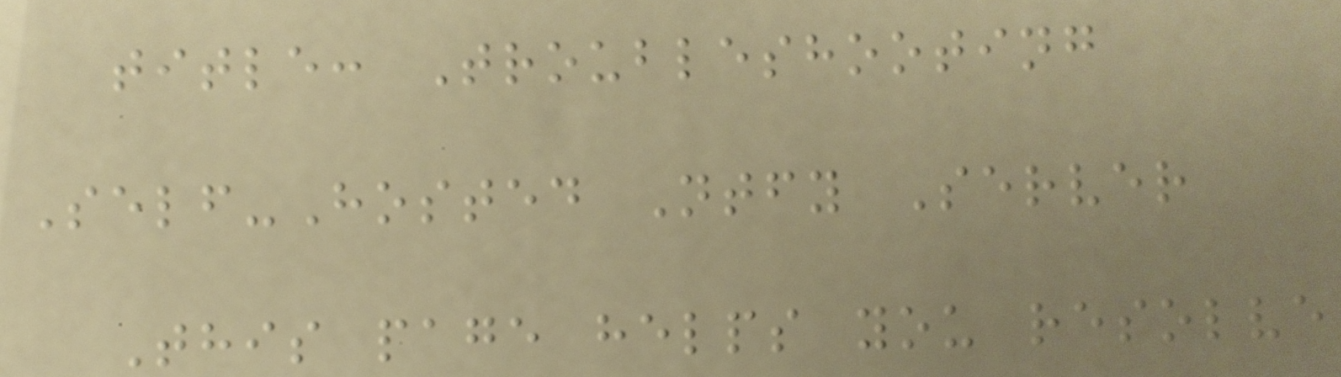title: Troubleshooting
Self-Hosted Ntfy Server
This page helps you resolve
